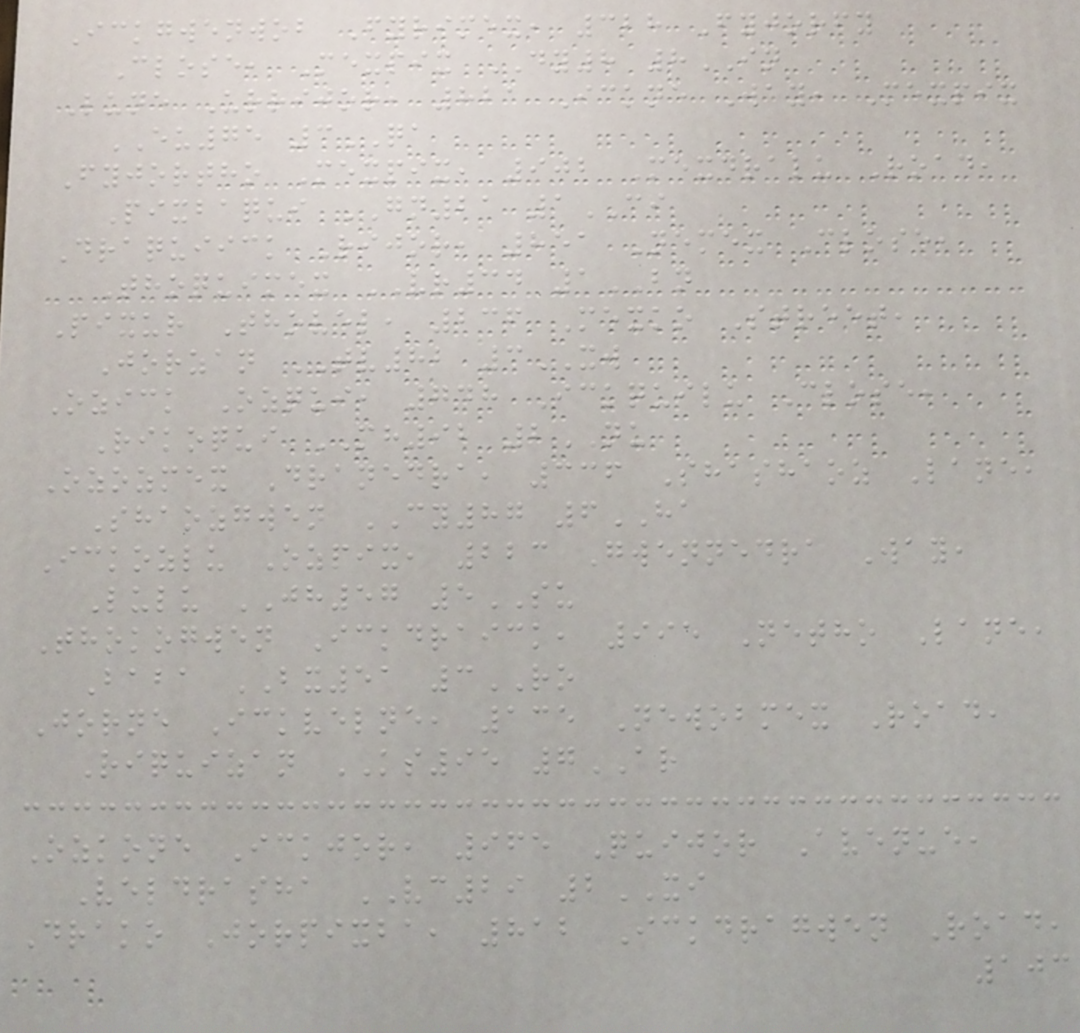Ickgwenwob Fyrimex, 328 Fyjorfy
Close, Mexpix DY8 8IN
Lune Urrijor, 821 Ickne Way, Mexpix
EU75 3QA
Fyjortho Mexpix, 902 Mexdralu Road,
Pixbaqui GN21 1CI
Draquiick Rijor, 851 Nemex Close,
Thoquimex VR34 1BN
Pixur Thovel, 236 Mexko Street,
Jorzan TV82 3XW
Ozick Ozqui, 748 Ickquilu Close,
Rikoqui MH92 2NU
Ozozmex Dranedra, 336 Shashaoz Lane,
Shaozgwen CY87 6HA
Ickozlu Ozpix, 223 Gwennedra Way,
Lulu JH57 5SU
Thokogwen Ickdraick, 995 Netho Lane,
Baba BX51 3RO
Jorne Ickvelne, 135 Newobmex Road,
Riquizan KS95 7AR
Ozkone Ickjor, 965 Quijor Avenue,
Veldrasha VC29 2XI
Drako Jorpixba, 812 Ickdragwen Road,
103
